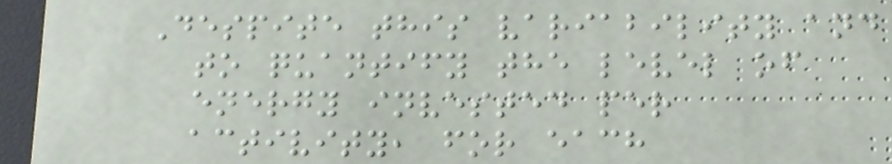Despite this variability and
to quantify the level of
energy invested per
activity, for each
